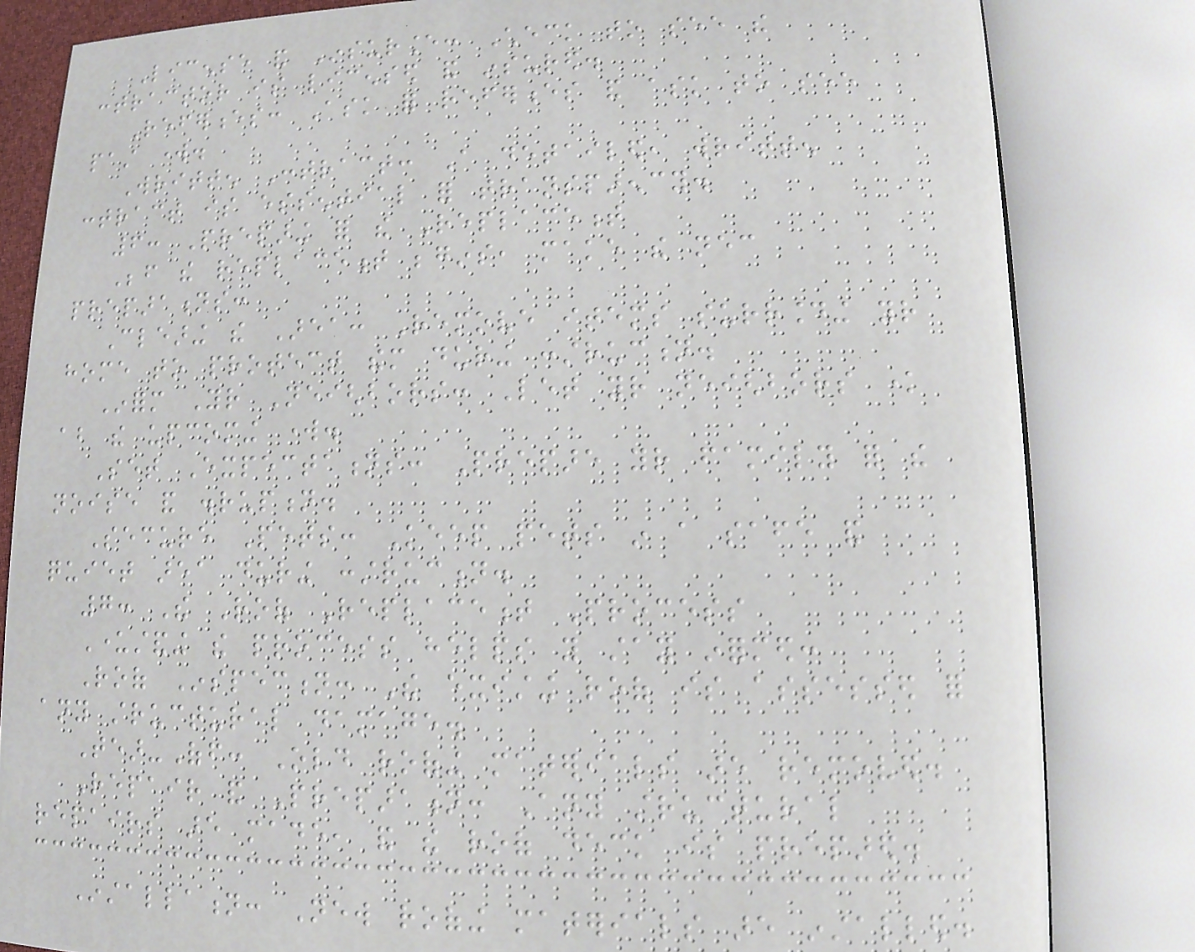License and Insurance: Check to see the
contractor is licensed and insured.
References: Ask for references and ask to see
past work.
Written Contract: A detailed, written
contract is essential for transparency.
6: Preparing for the Replacement
Before the replacement begins, make the necessary
preparations:
Clearing the Area: Remove items surrounding your
home to protect them during construction.
Inform Your Neighbors: Let your neighbors know
about the upcoming work.
Set Expectations: Prepare your family for the
noise and disruption.
Secure Pets: Keep pets in a safe and
quiet area during construction.
7: The Roof Replacement Process
Understanding the process helps you stay informed:
Roof Inspection: The existing roof is assessed for
any structural damage.
Tear-Off: Old roofing materials are removed.
Repair and Preparation: Any structural
repairs are made, and the roof deck is prepared.
Installation: New roofing materials are installed.
